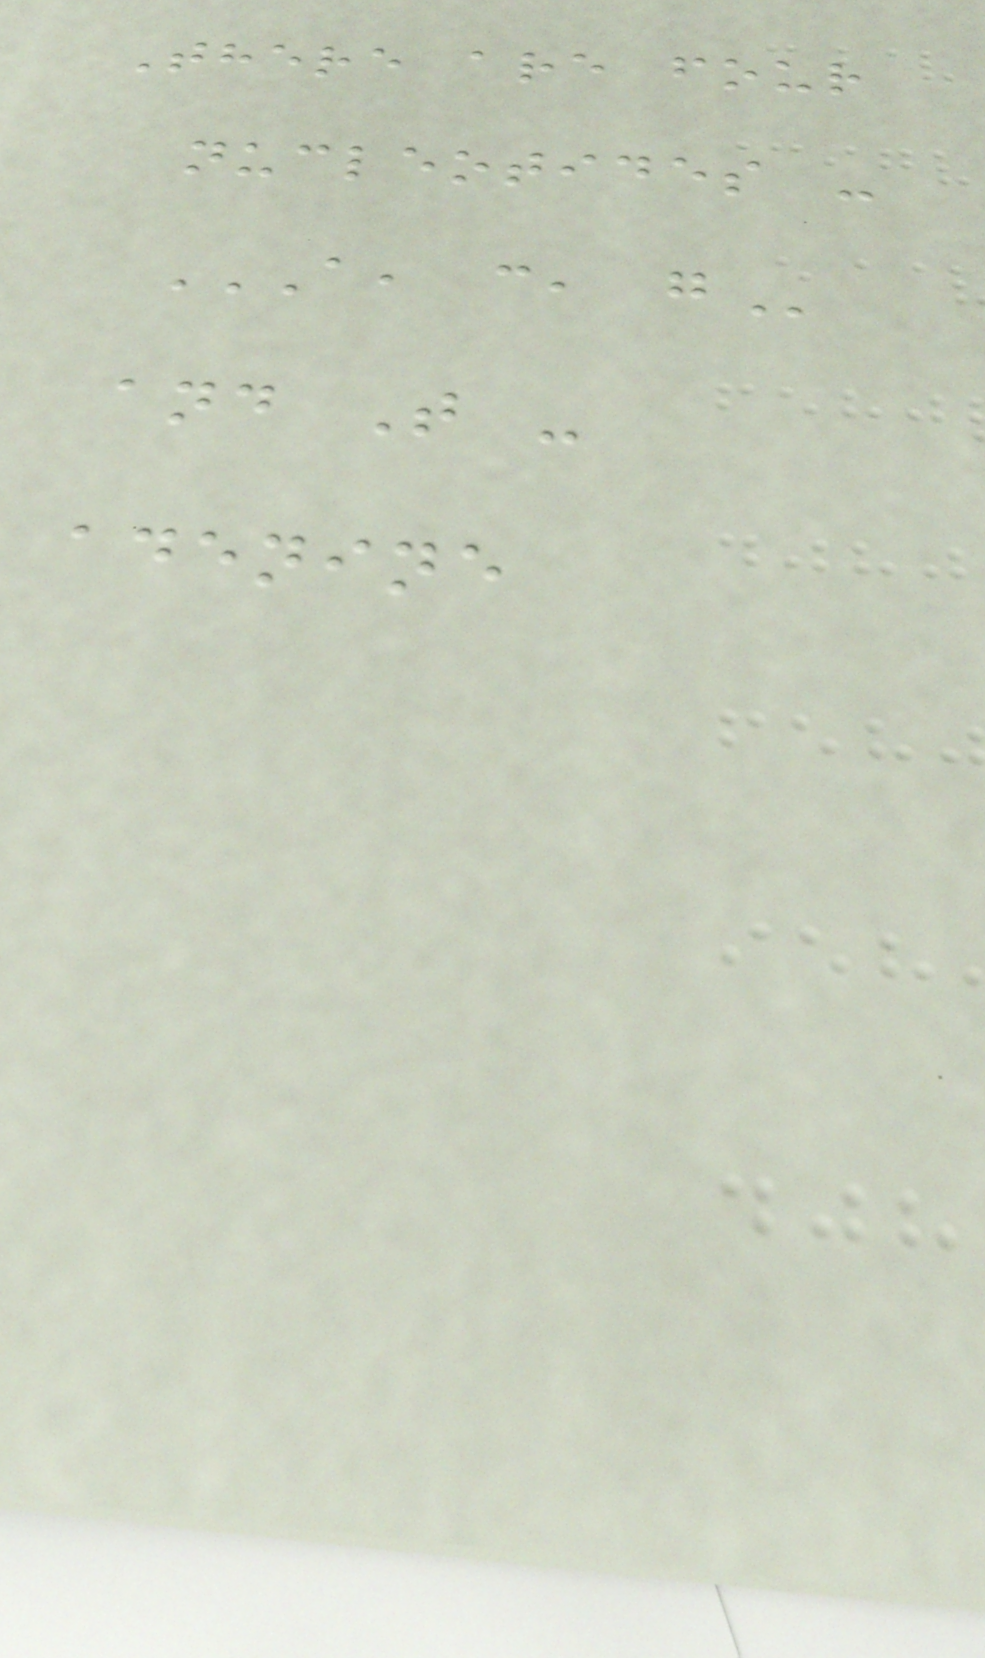There are four
nucleotides -
A, C, G
and T -
adenine
